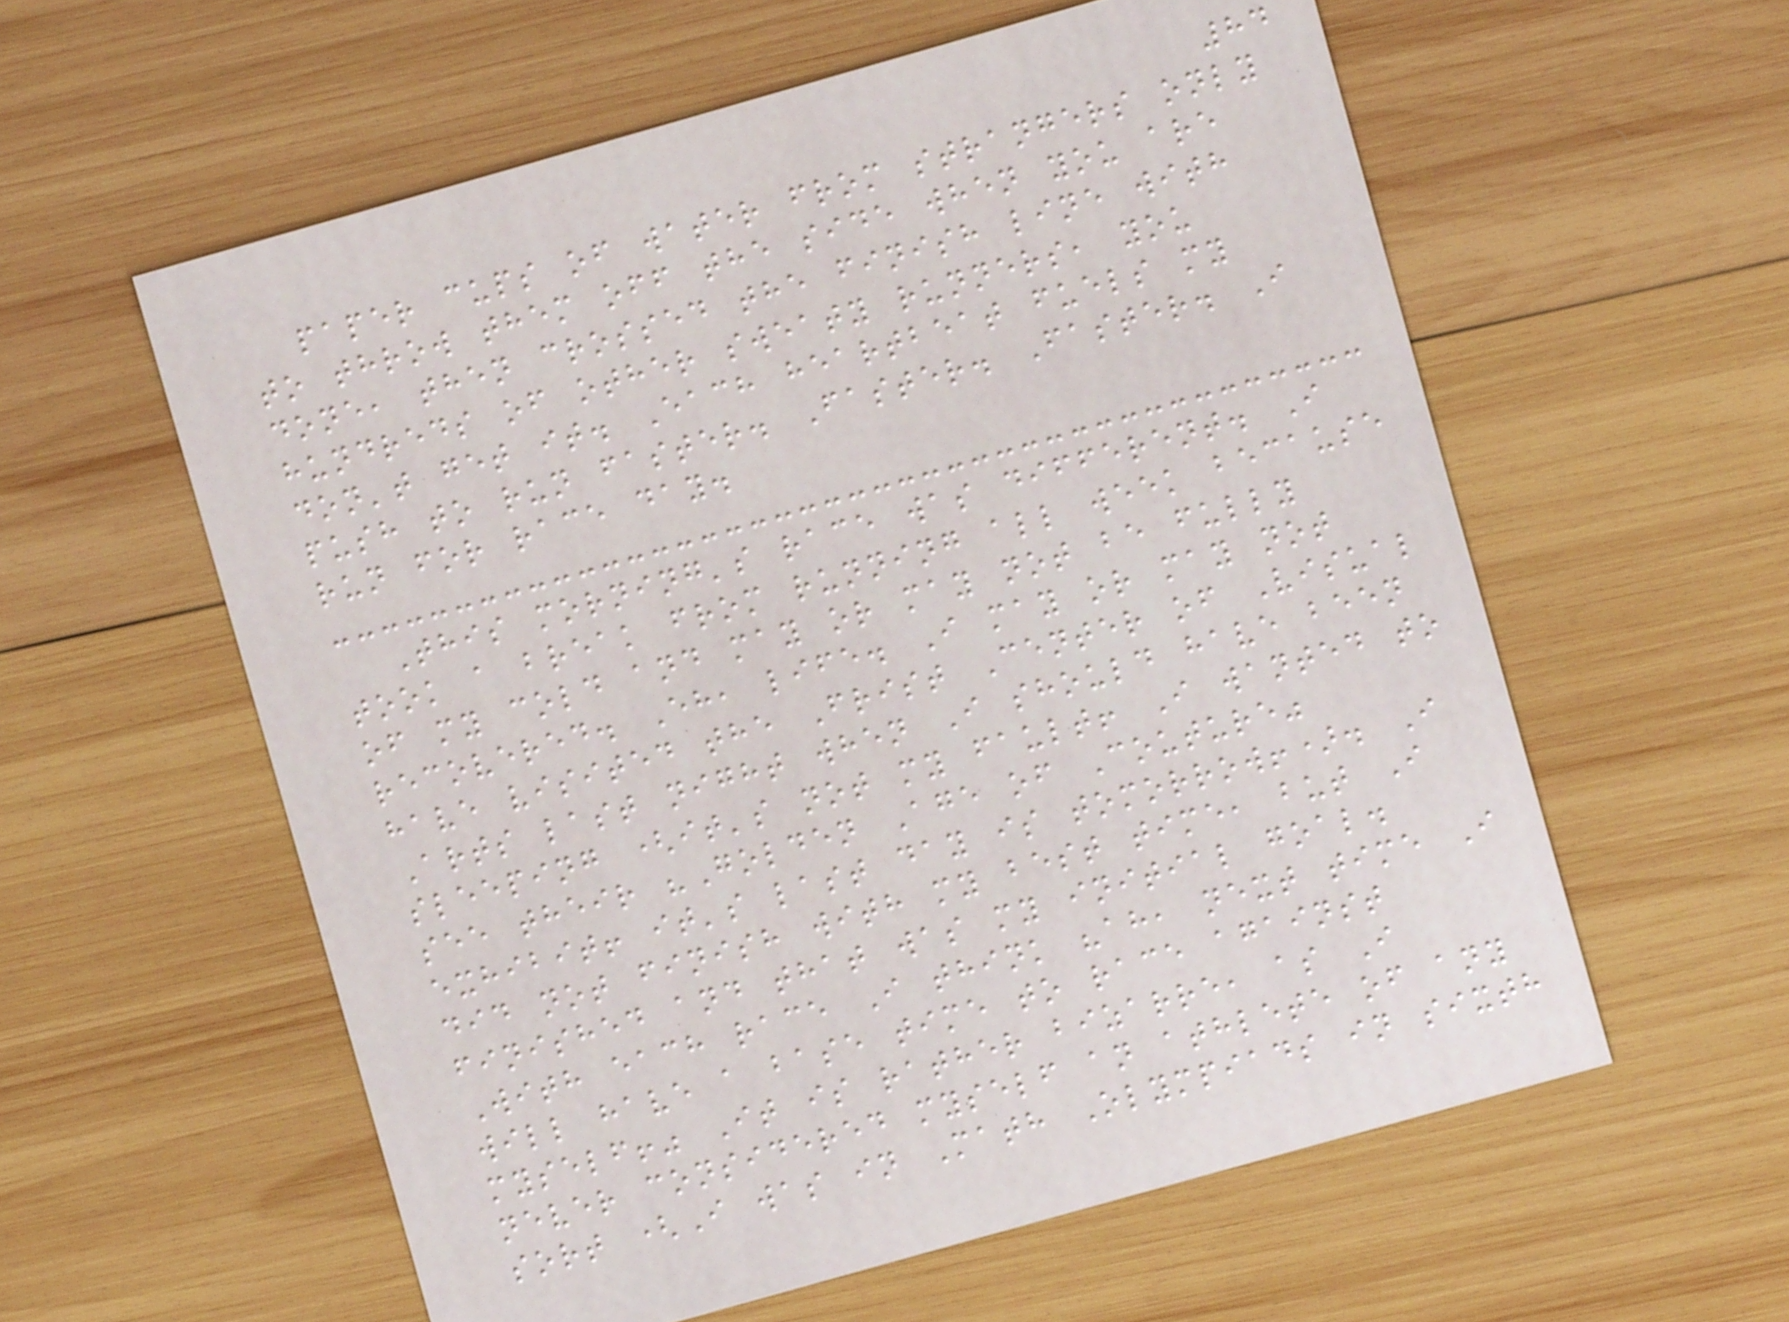84
paper cups of water from strangers only
to throw them off the side when you are
done, then crossed the finish line with
hundreds of other sweaty runners, you
don't get it. Each heartbeat fuels my
push to run faster. Faster. Faster. I
run for race day.
This morning's race was different. I
took a break from running all week because
of my cold and may or may not be fully
recovered. Eh, life. I may or may not
have visited the Frist Center of Visual
Arts last night when I should have been
sleeping (it's not my fault! I wanted to
see their "Golden Age of Couture"
exhibit! it's last day is tomorrow!). I
did not finish with my best time, but I
finished and that was my initial goal.
With each race I think "ah, next time I
will have a base time to race against
myself!" It is rather bizarre, as I
never considered myself an athlete of any
sort (I was in Math Olympiads in sixth
